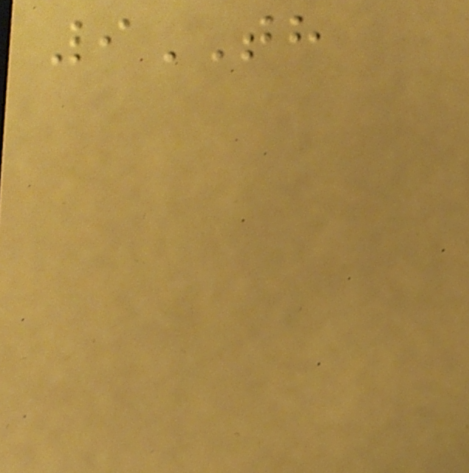9TH
